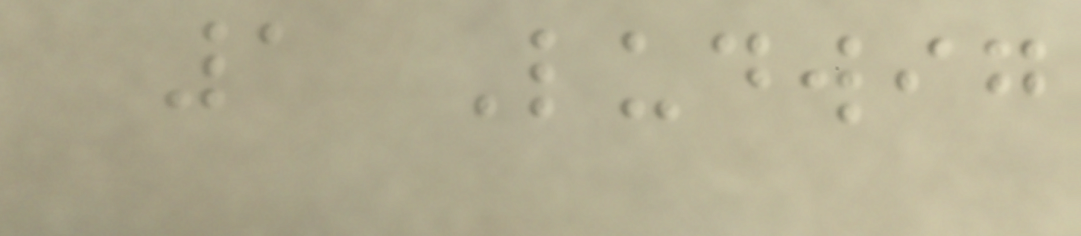1 Ludwig
